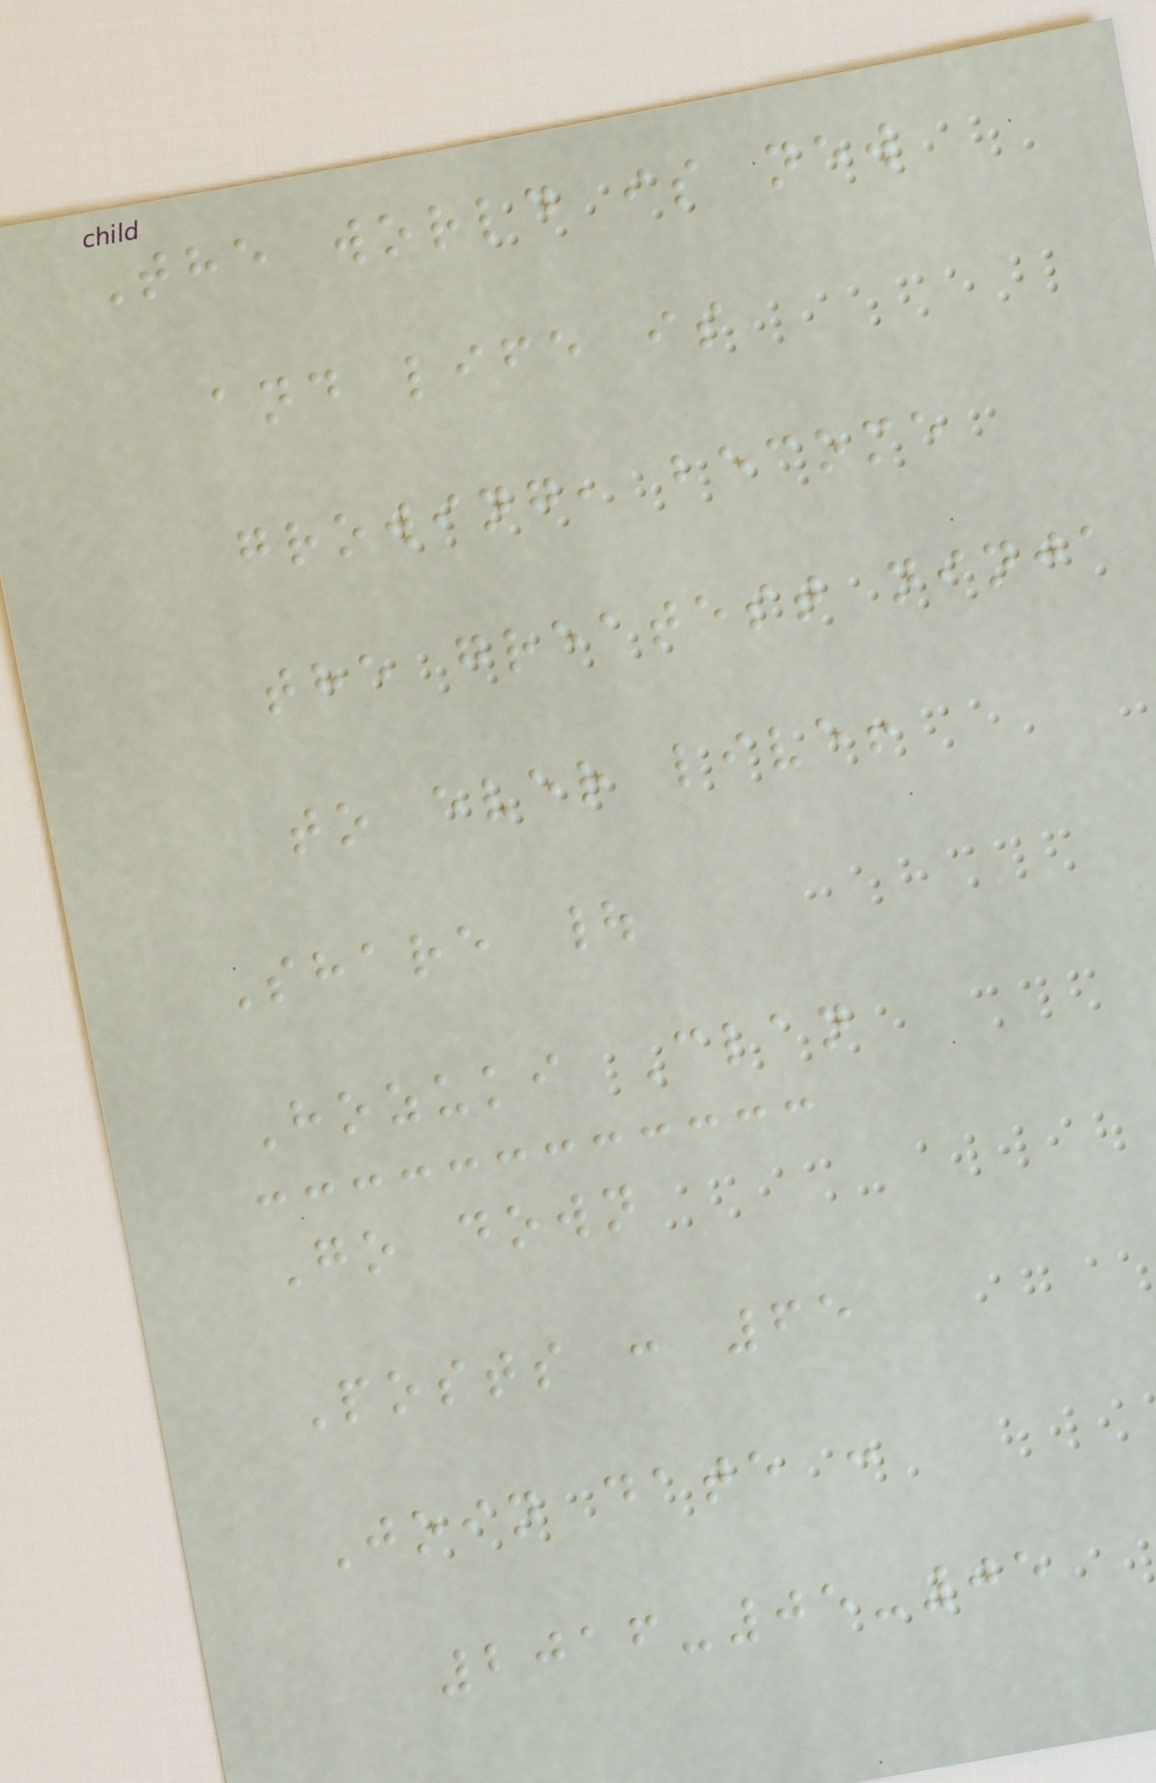The world is new
and life is
growing, become
the greatest ninja
to ever live!
Share |
Hozuki Clan
Go down
Posts : 65
Join date :
2016-05-05
